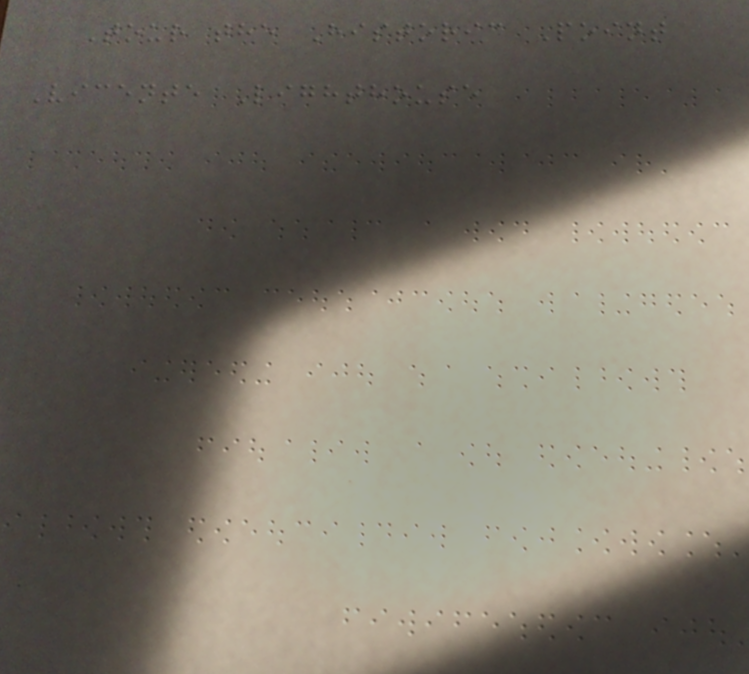Tour the Historic Point
Vicente Lighthouse
